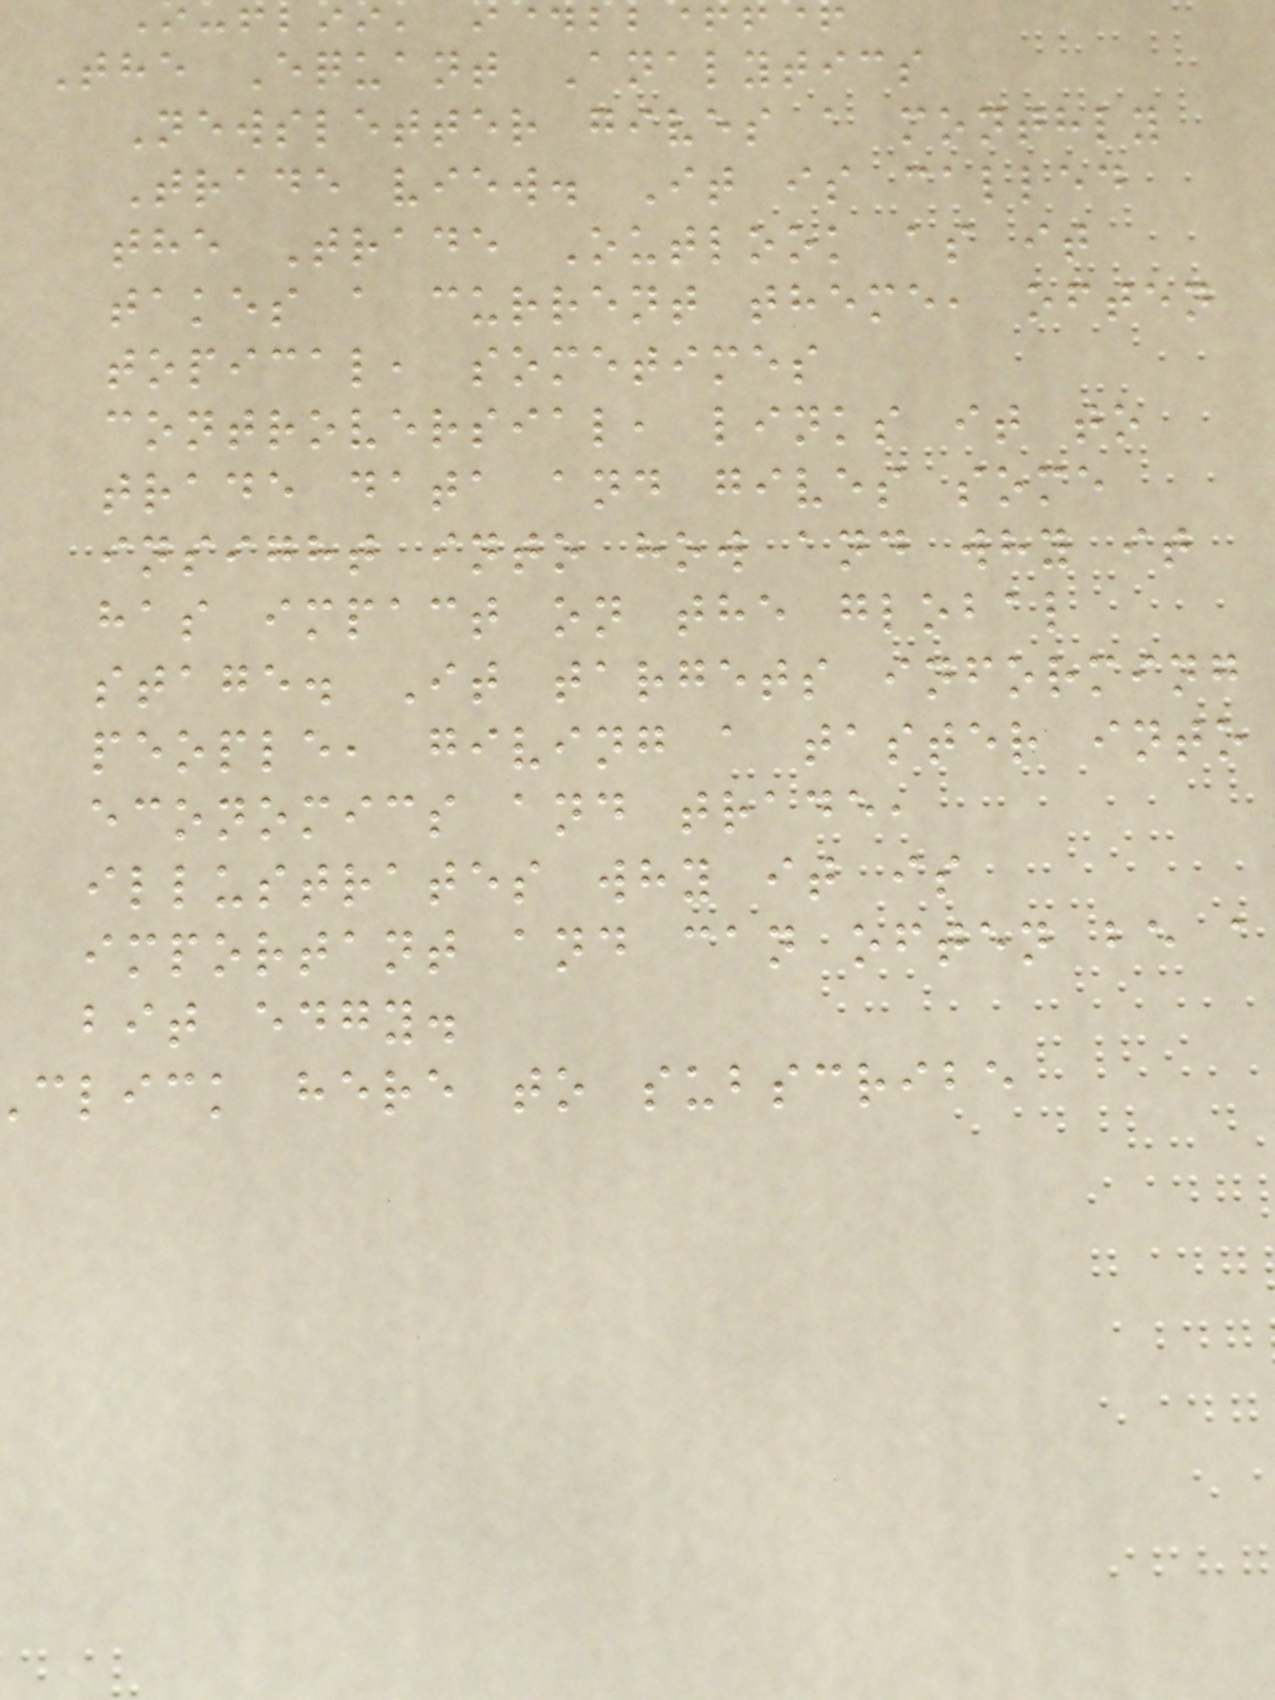The Equant Analytics
Newsletter gives a monthly
Trade view. It is called
the Trade Outlook as it
takes a current theme, often
topical, sometimes
controversial, links it to
trade data and gives some
insight into how and why it
has impact on the global
stage. It targets informing
people, giving a taster into
economics and trade,
illustrates why it is
important and can often be a
bit edgy.
click here to subscribe
